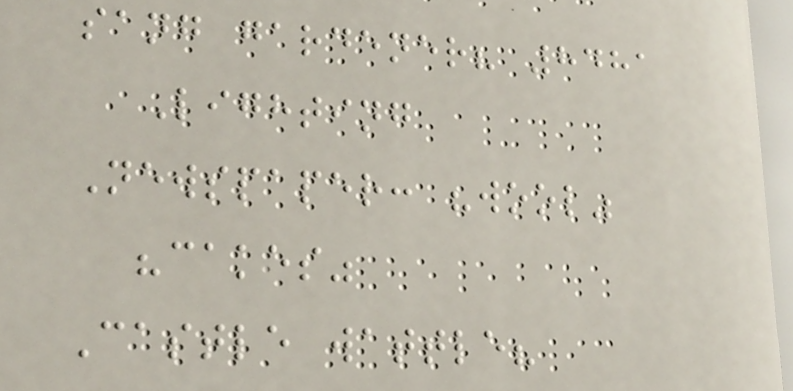sang gardener? 8481
Lighting
Newspaper: "wool"
"cakes"
Castle wattle?
